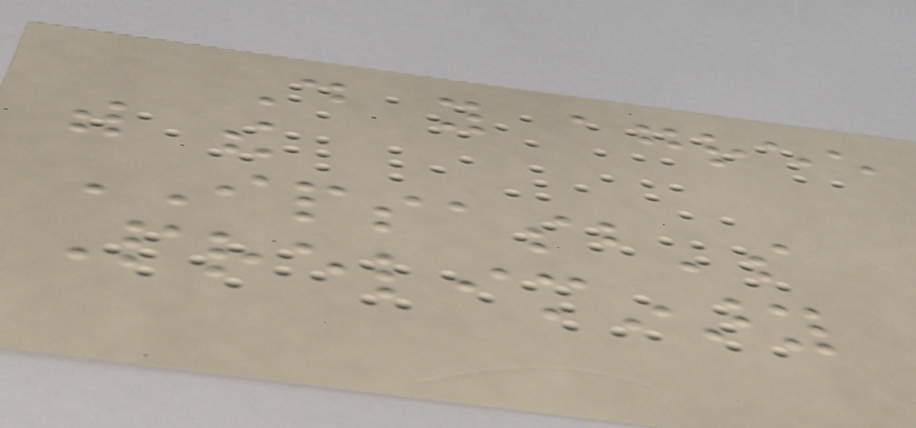Do you agree
with the
IPSASB's
Preliminary
